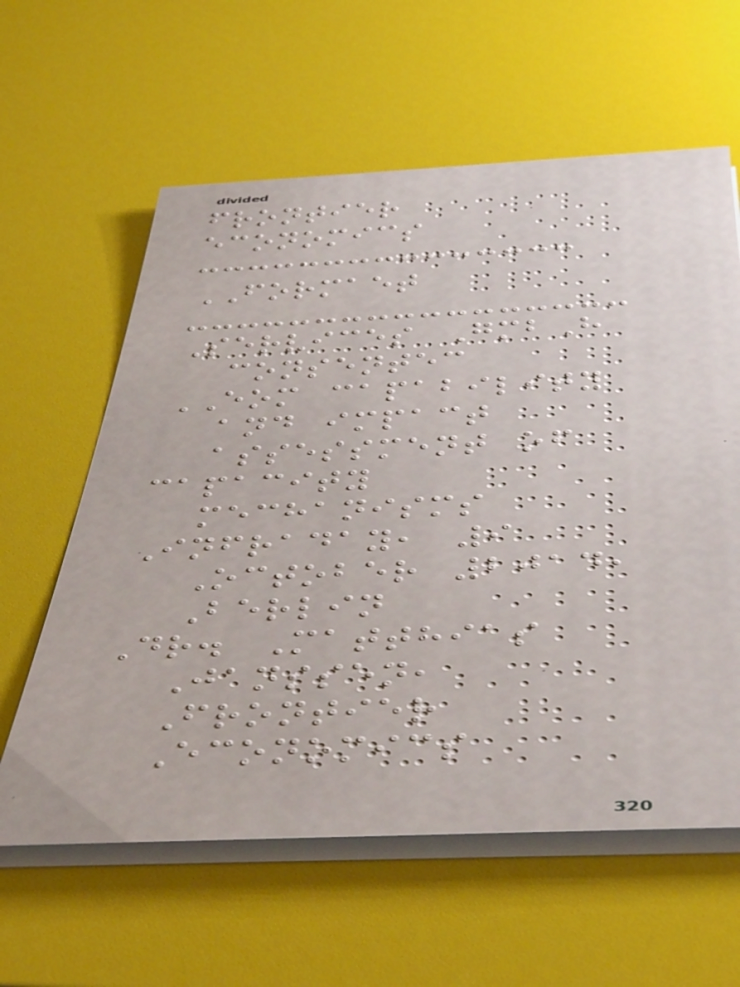frontier
economics
FORMAET
Services GmbH
consentec
EOM capability
and impact
assessment of
capacity
mechanisms
Infraday, 9
October 2014,
Berlin
Dr. Matthias
Janssen,
Frontier
Economics
